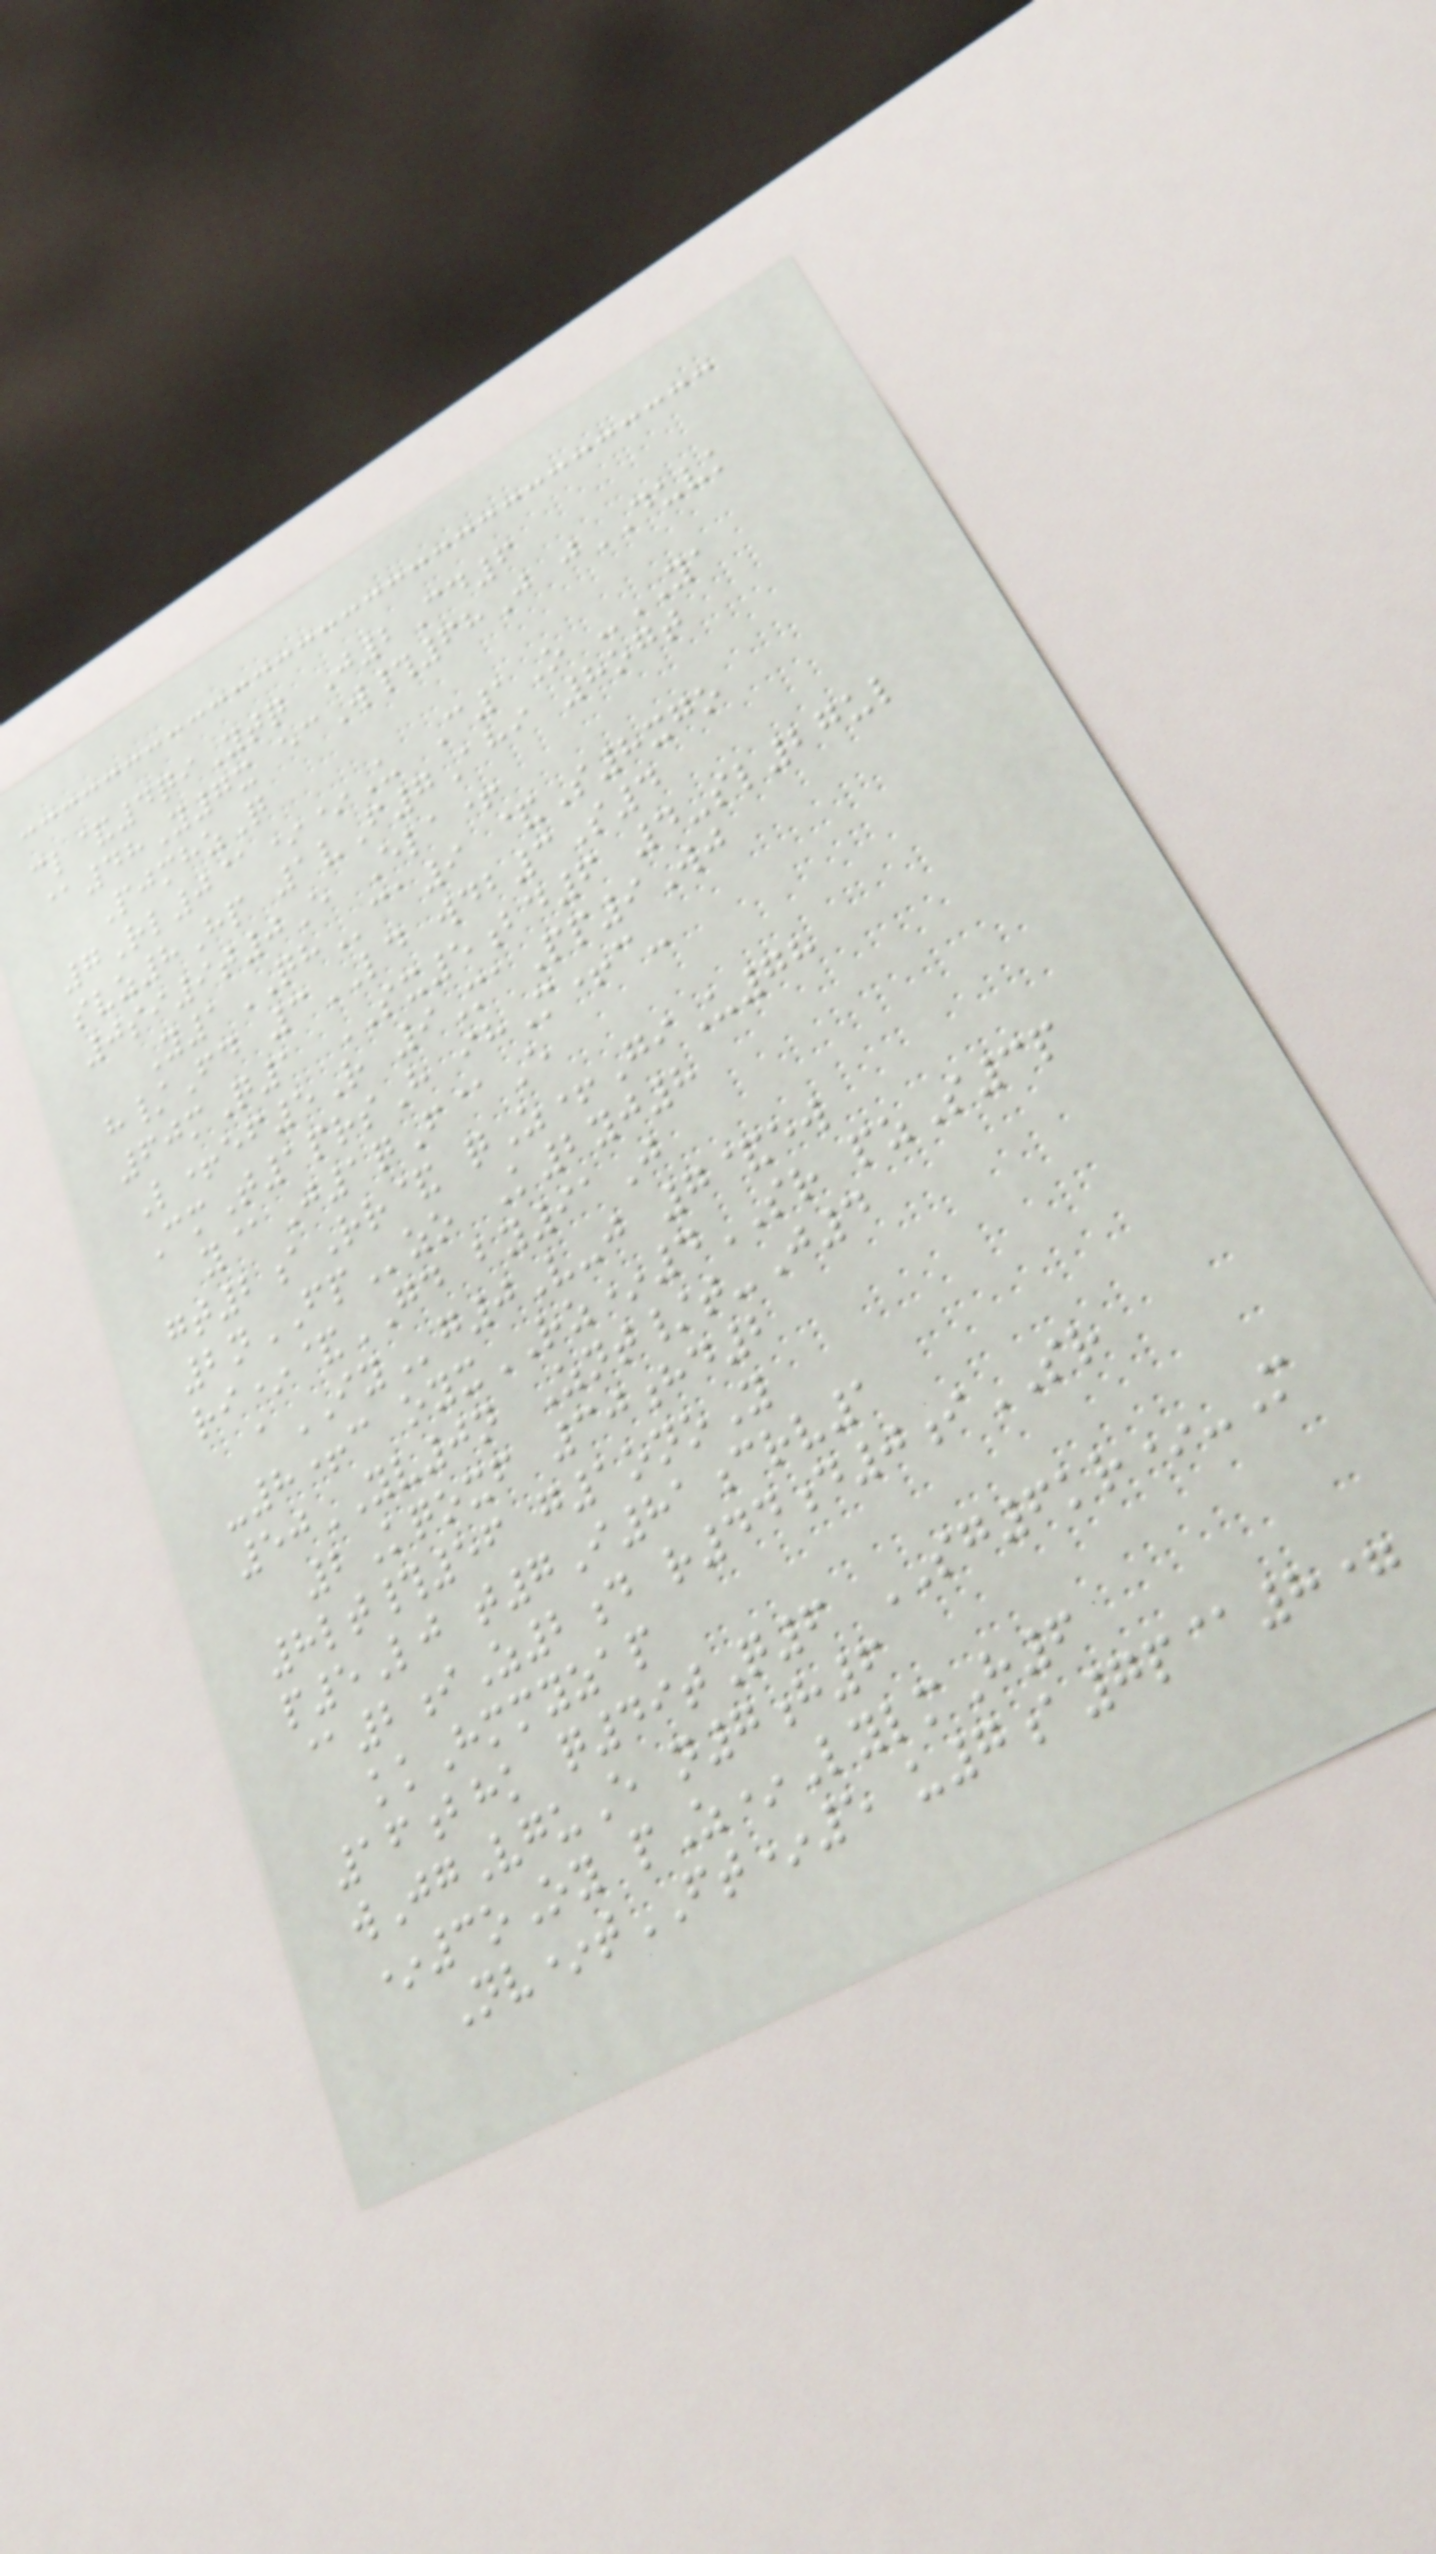cl&4qiYtq J2Cd6
@48Y7x ecW#68J jDUVK
PjmhzQ
7Rl0@**U C1O -YA
svz8Hp 1vF7Ahi 8ogt
0si9t0E Ela+
Y1QHca9 &S8xgo
h/Fd 3LD wdb3S4
60mQ1 SX5bd6 4-sl27ul
L+ef5R 9MaPp9Wj
CmT1prsH ihM+c-
y@J1qF@E
gt2aRr& qZ+GiU78
2nFPzo K2yj8
ri*&GD by91J
aIYg0V-j 7&ew
-8+c oyxRZ*4SR pzS3p
50YV0n Znt/t-J4
2Kqoxf 30hd2
8lt#56 g1onoY
p5Lj t7I81crv1
@2iZ2d r44d0iSR
kkHmmyzap
16bhk q49tQ6 SG6kr*-M
wJgVguE n7h6
*3oOy pZ*LylmH6
Nv*tFT*5 u7a7p@8=
